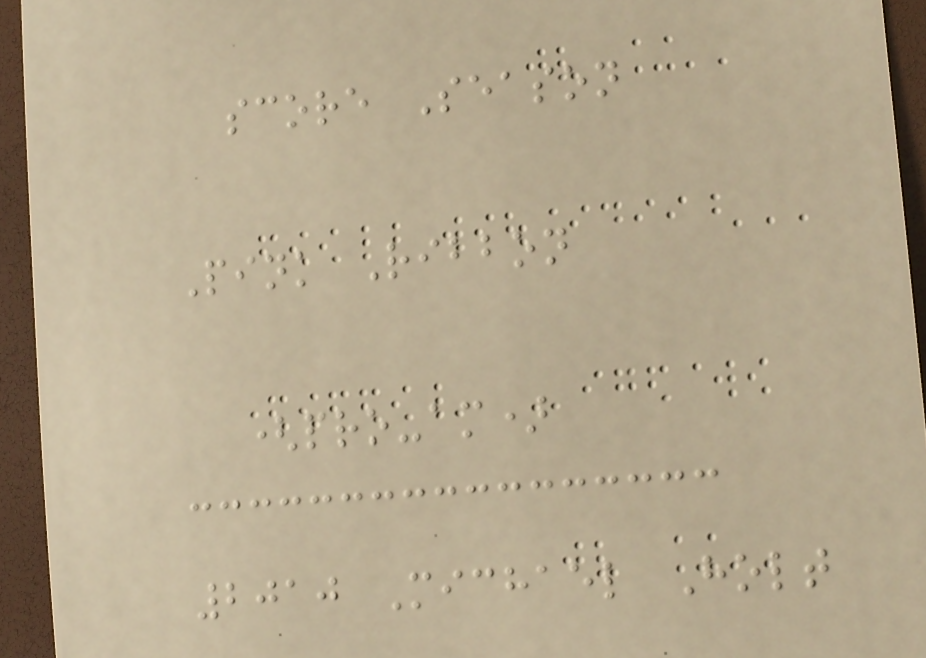score Season
Pink Ribbon
(pro-am)
2010 Michael Holt
